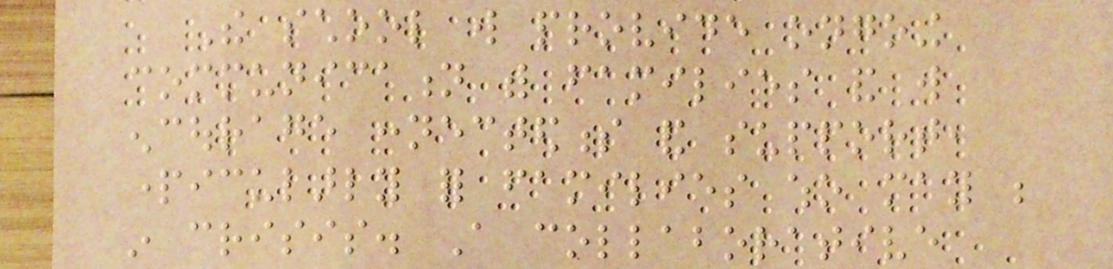The school will provide ongoing
communication with families and will
encourage connectedness and support,
particularly for families who may be
in crisis. A collaborative
